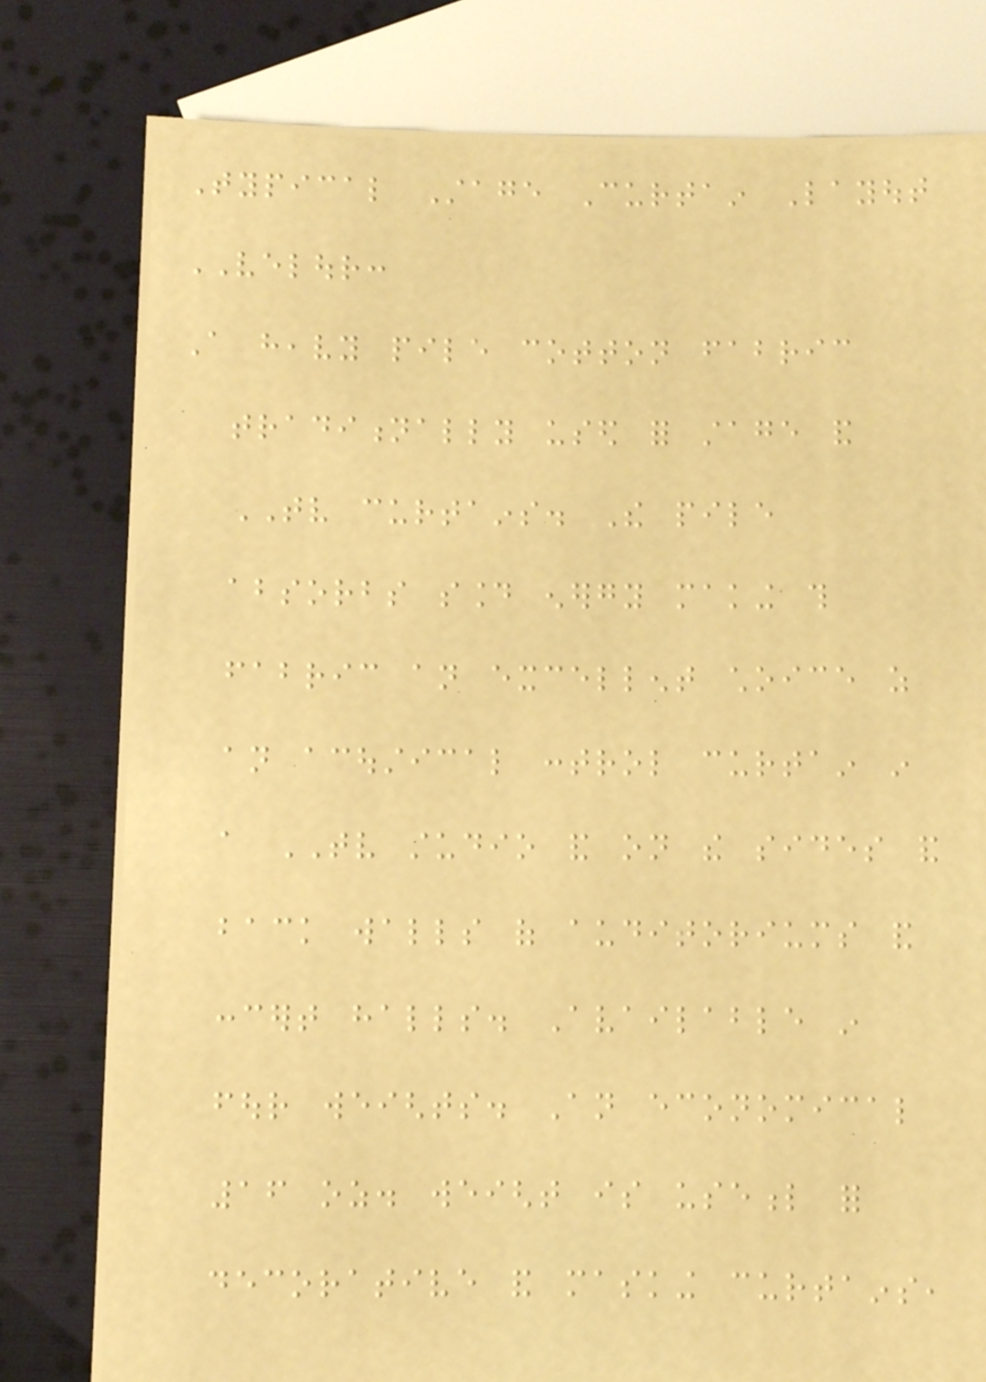Typical Stage Curtain Layout
VELOUR:
A heavy pile cotton fabric
traditionally used for stage and
TV curtains. The pile
absorbs sound energy making this
fabric an excellent choice as
an acoustical control curtain in
a TV studio and on the sides and
back walls of auditoriums and
concert halls. Available in
four weights. An economical
16 oz. weight is useful for
decorative and masking curtains,
